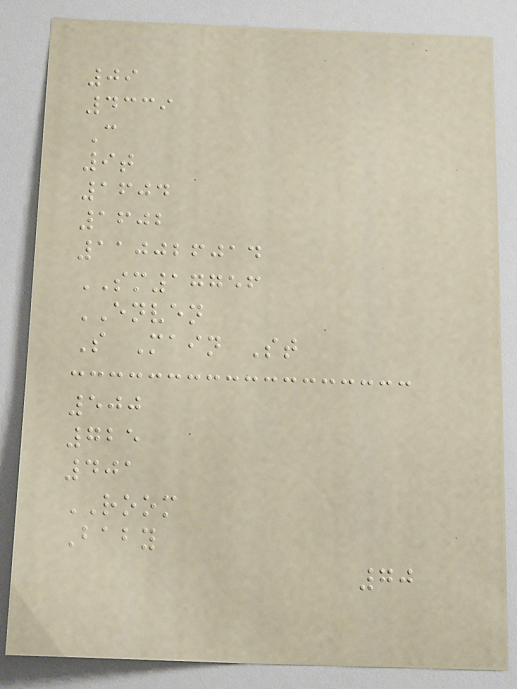09
4339
C
9t
1604
1602
110026014
SM17756
ENVEN
S Main St
500
725
401
ROOM
Baby
70
